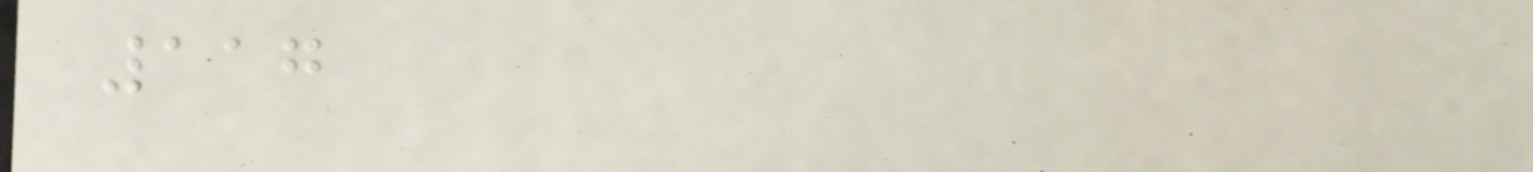117
